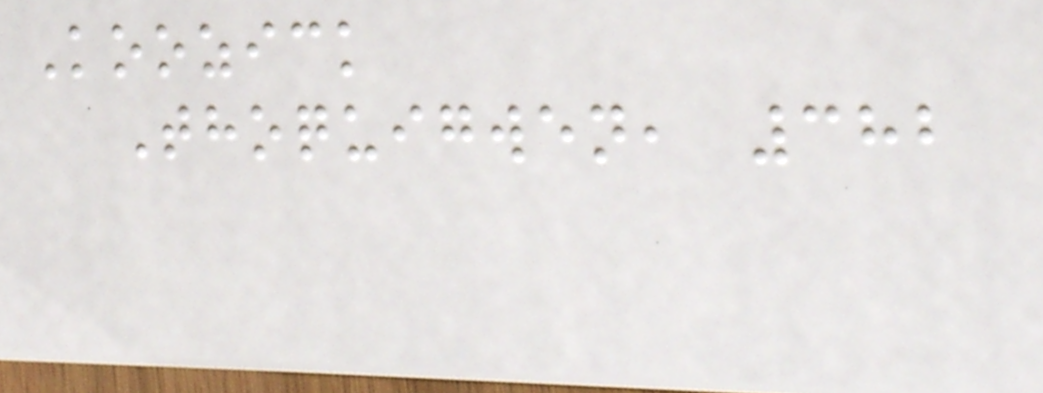Koozick
Thoquigwen, 382
